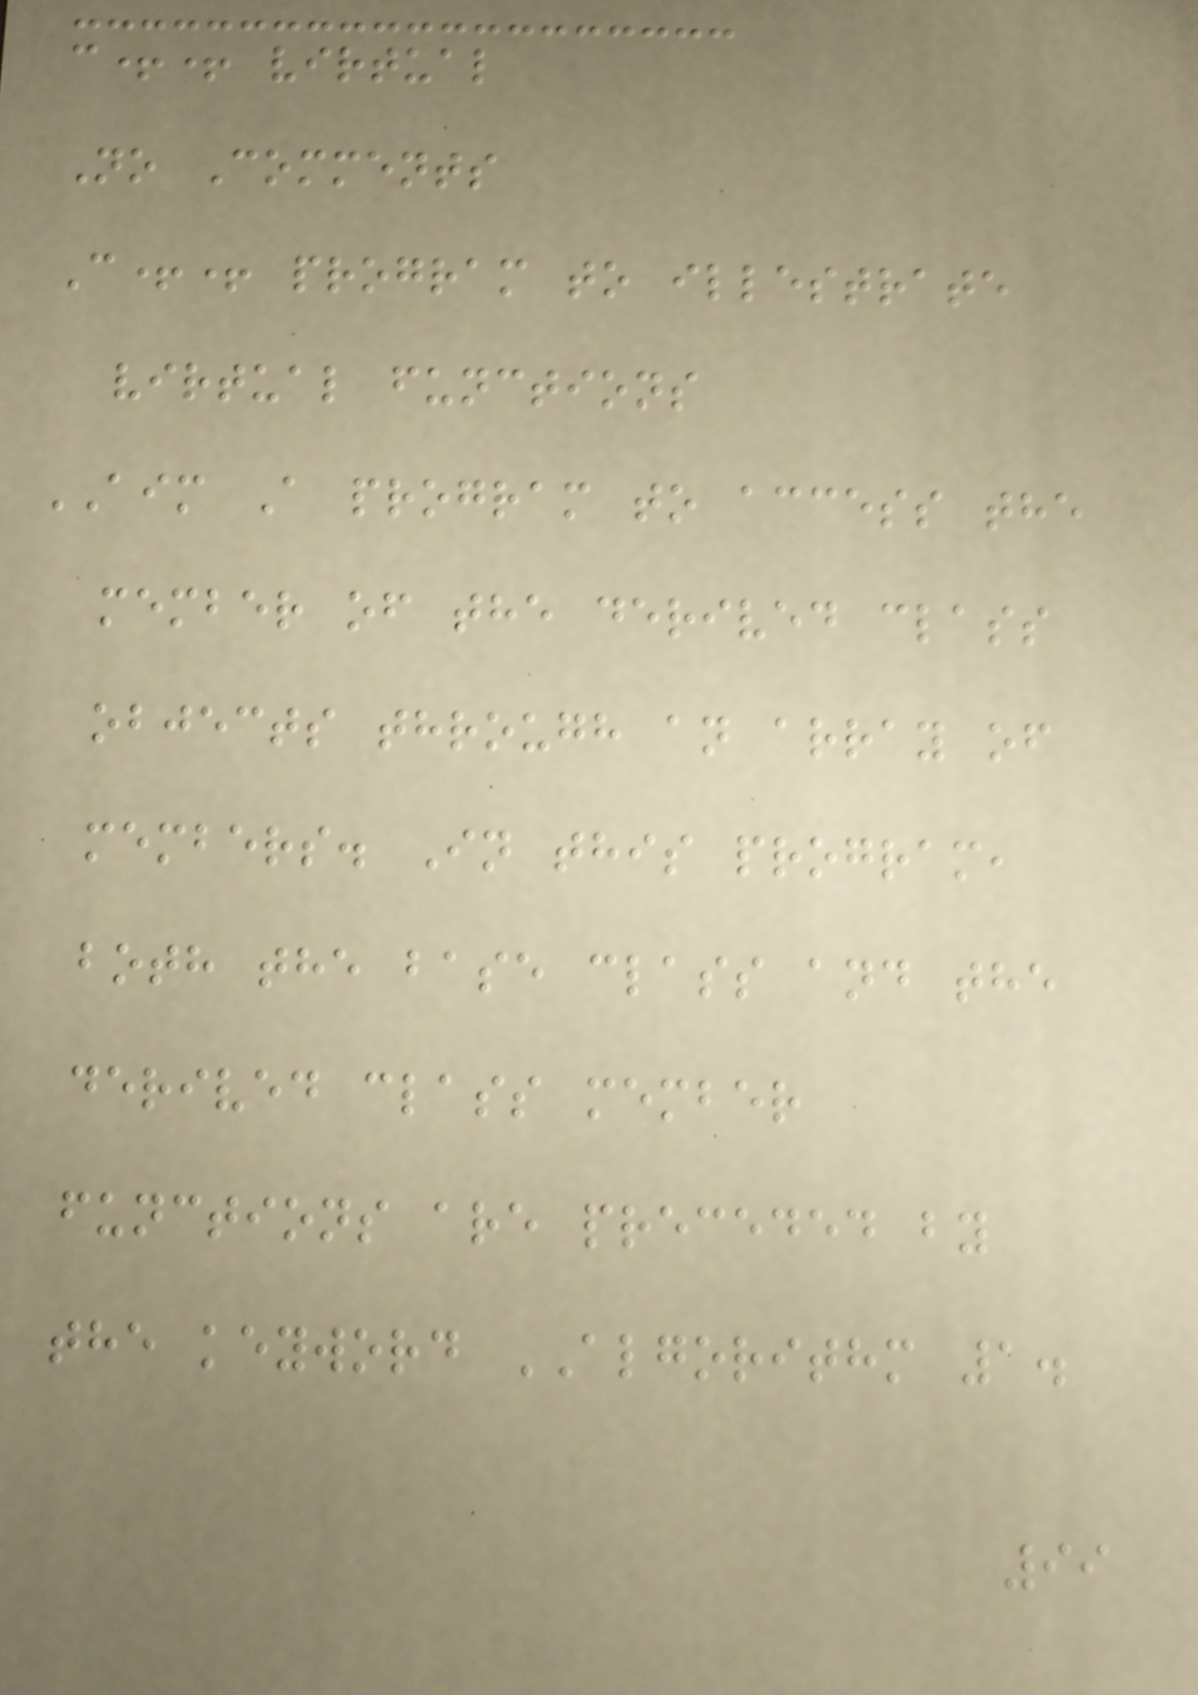c++ virtual
No Comments
C++ program to illestrate
virtual functions
AIM A program to access the
member of the derived class
objects through an array of
members. In this program,
both the base class and the
derived class member
functions are preceded by
the keyword ALGORITHM 1.
99
